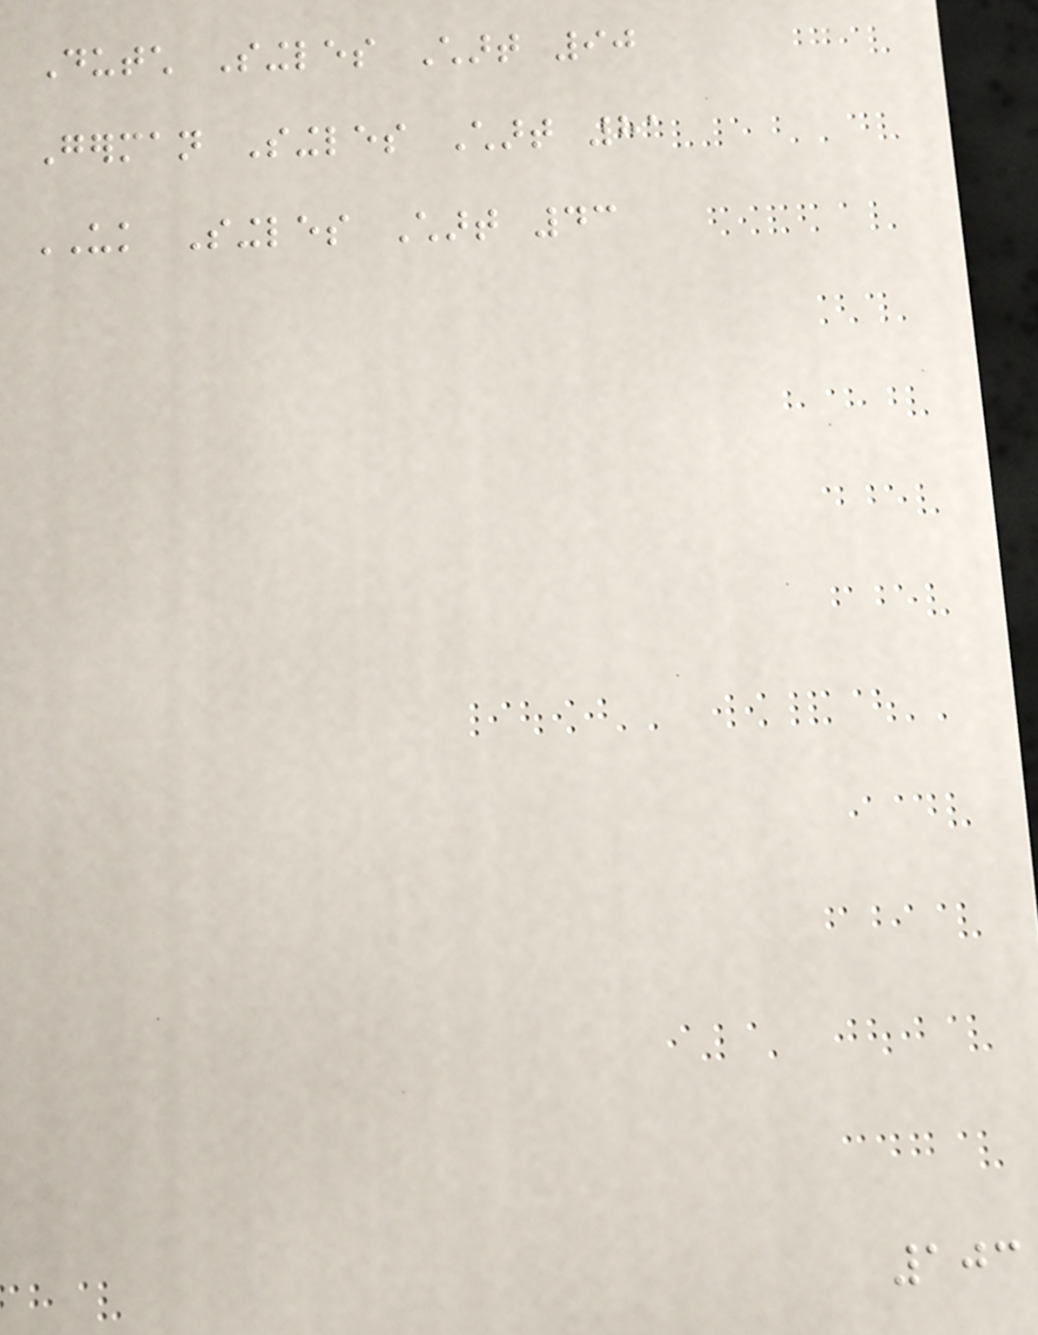Dutch Singles Chart 90
German Singles Chart 81
UK Singles Chart 43
103
